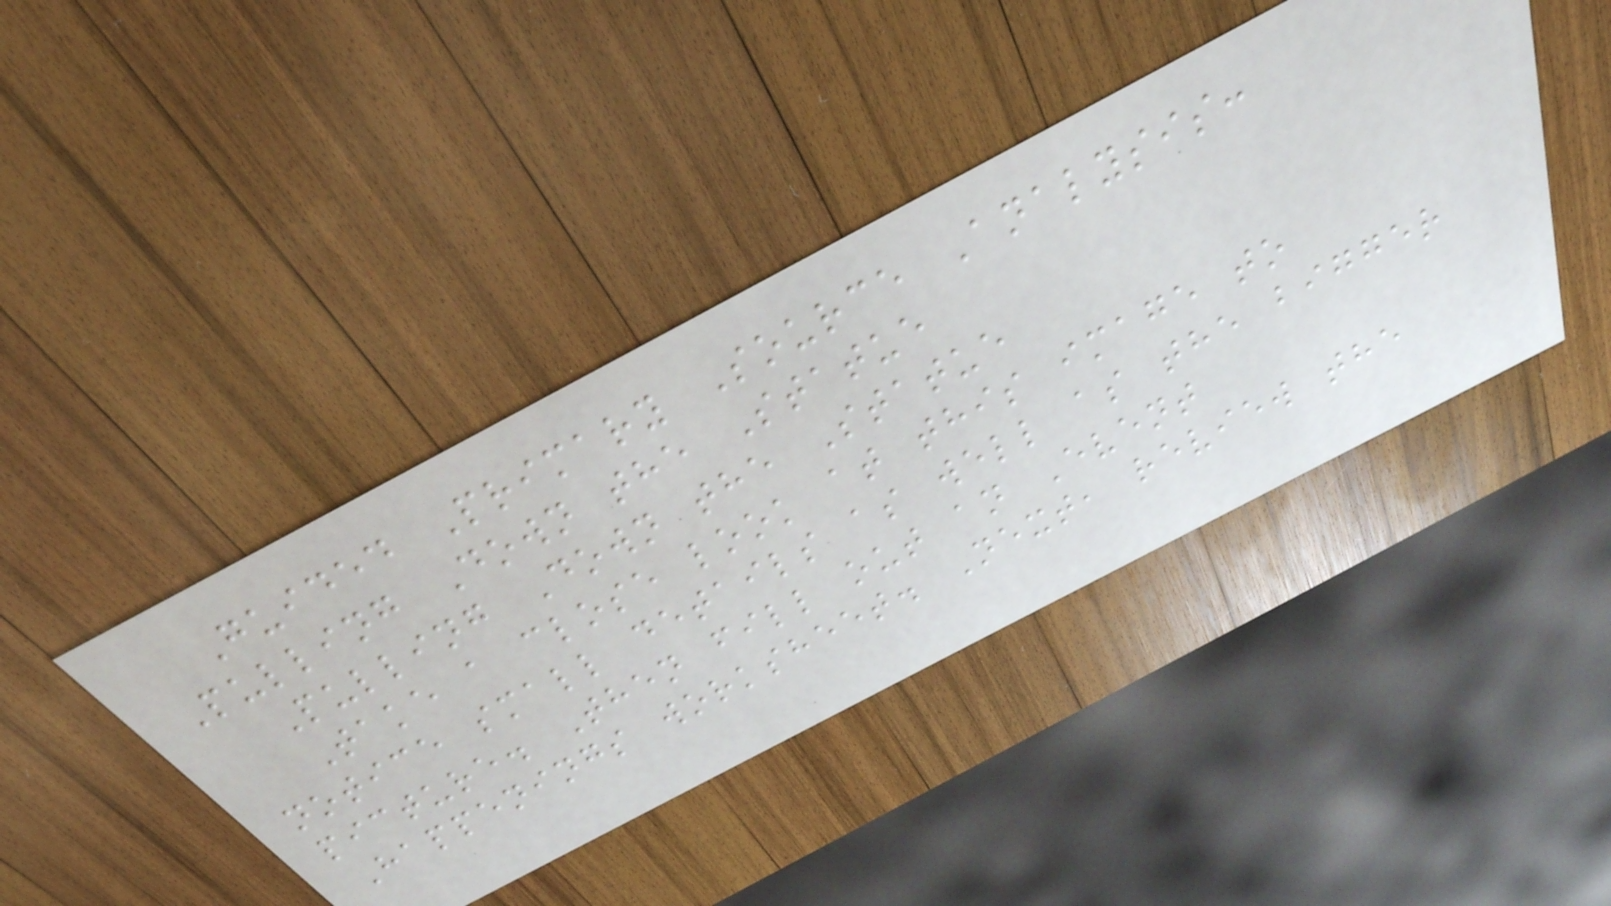Guided Primary Source Analysis:
Pulling Down the Statue
Pulling Down the Statue
Take a close look at this image to
notice small details as well as the bigger
picture. Then fill out an Event
Happenings worksheet. Next, review the
